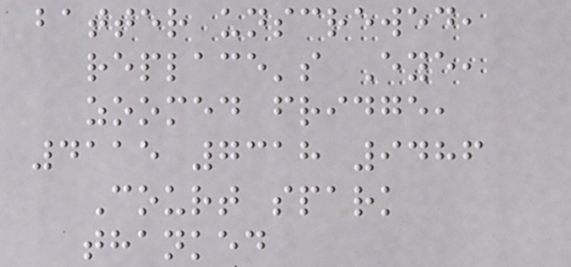batter unscrewed,
replace's Eye,
zoomed fridge,
4115 7318 9486
Court spark
thanked
